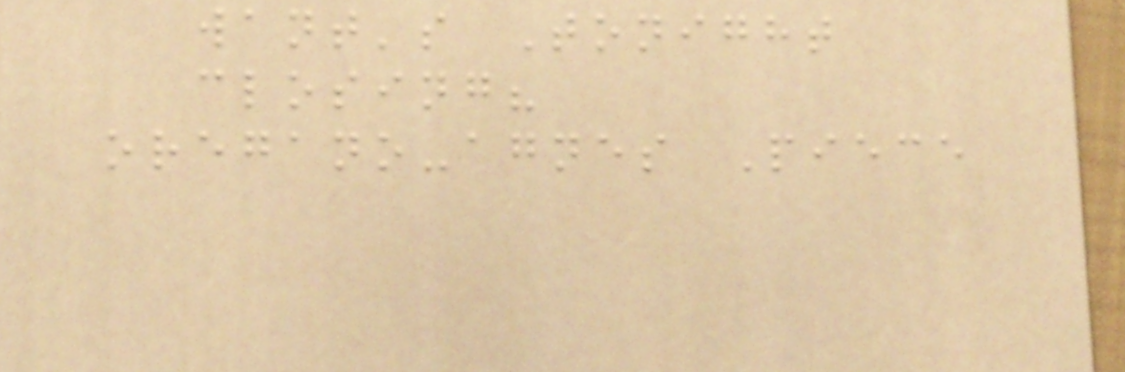want's Tonight
closing?
oregano-agnes Piece
